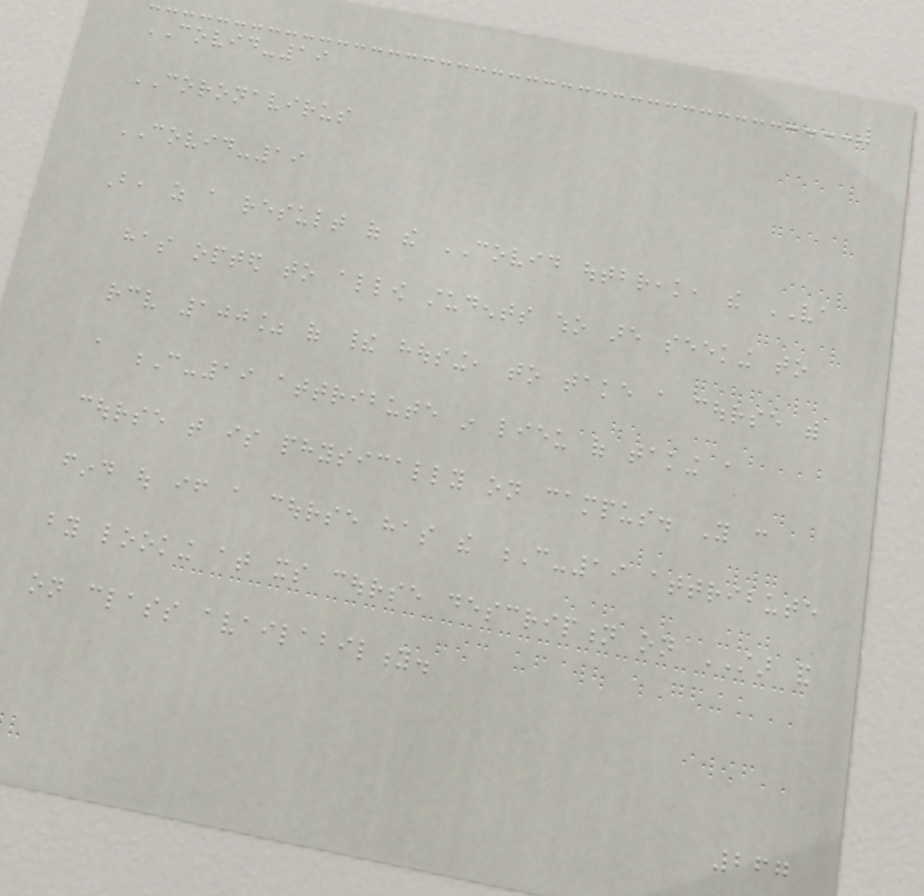COVID-19
CORONAVIRUS
COVID-19
But, as a result of the COVID outbreak, the VA
has opted to allow students who are seeking to
receive 100% of their housing, to take a course with
a C-19 attribute in lieu of taking a
course that is physically on campus. You can
find out if a course has the C-19 attribute
by looking at its course description on STAR and
on class availability.
267
